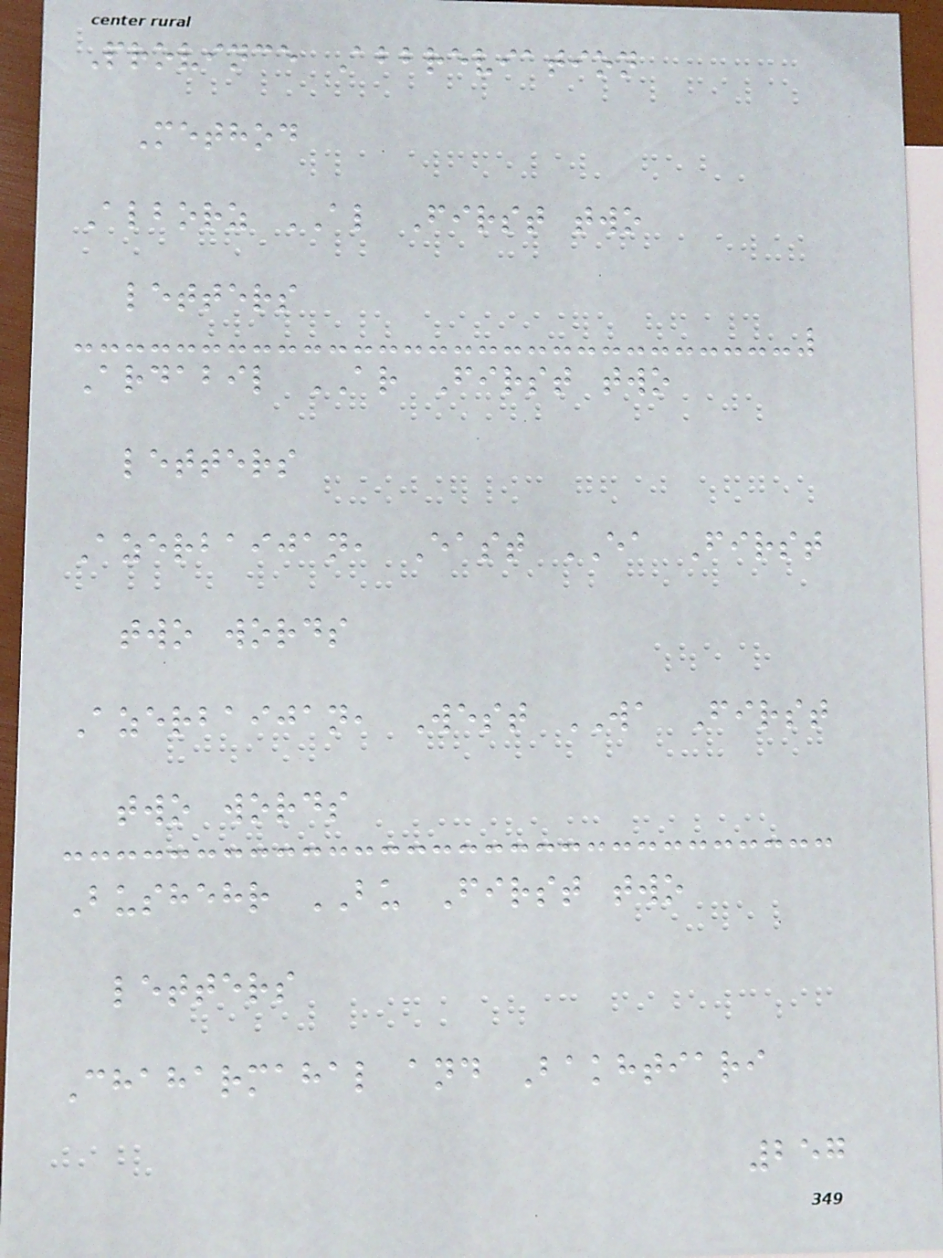Province Abbreviation
Method
Alborz AL First two
letters
Ardabil AR First two
letters
Azerbaijan, East EA First
two words
Azerbaijan, West WA First
two words
Bushehr BU First two
letters
Chaharmahal and Bakhtiari
257
